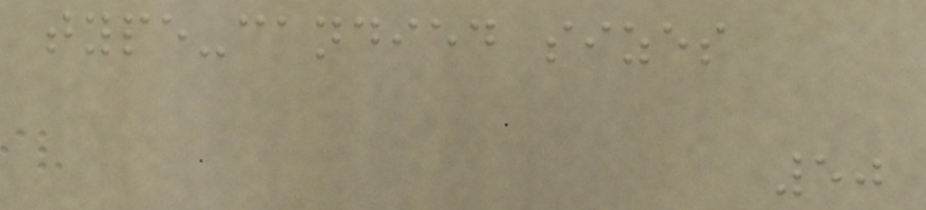type-candied sizes
50
